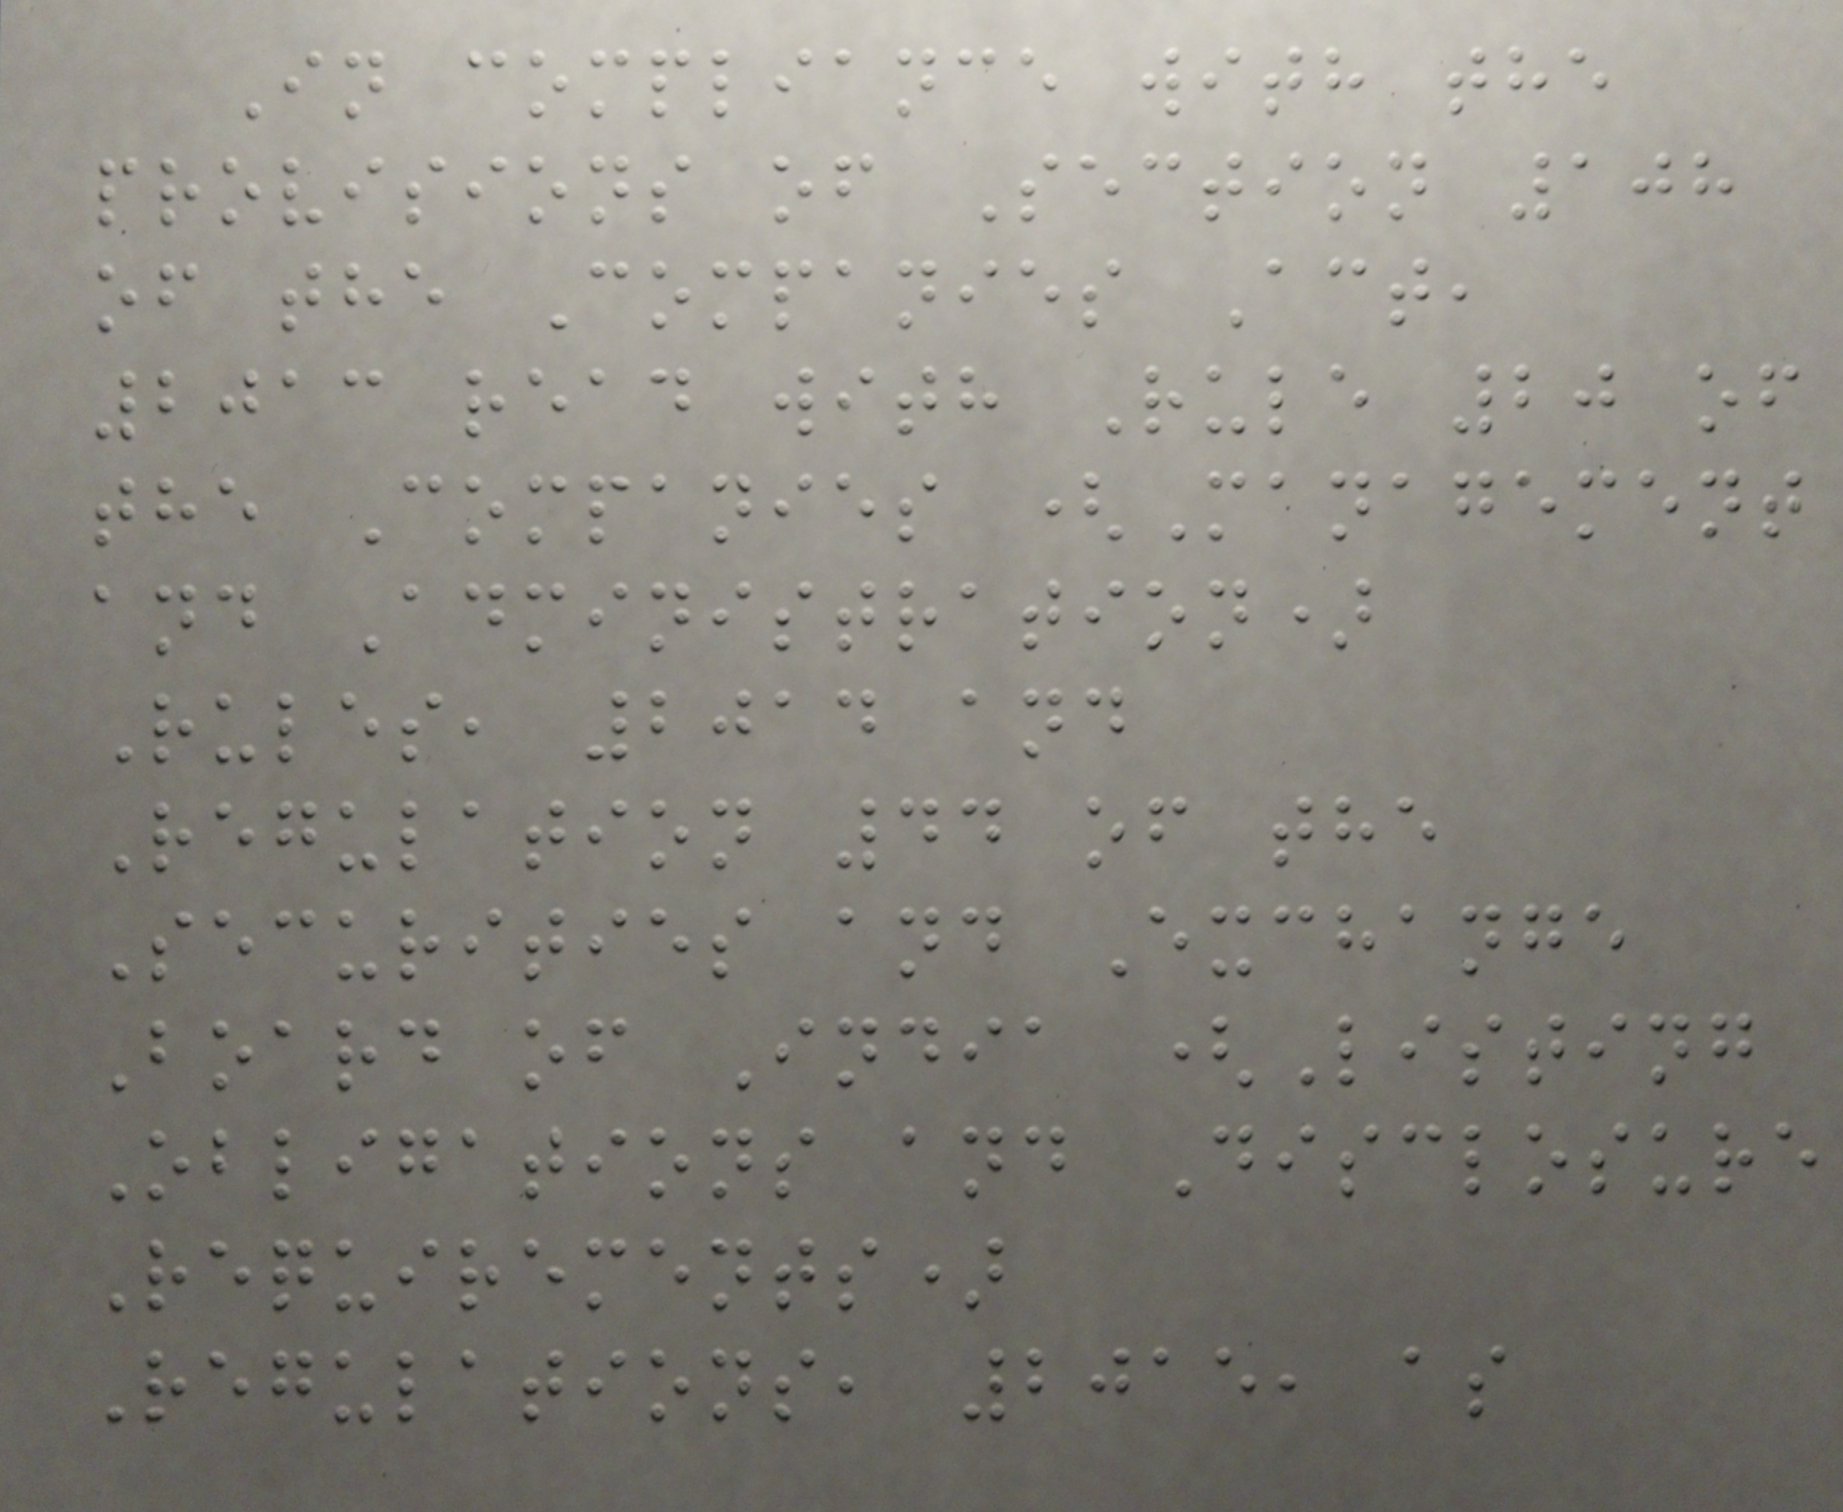In compliance with the
provisions of Section 108
of the Companies Act,
2013 read with Rule 20 of
the Companies (Management
and Administration)
Rules, 2014 and
Regulation 44 of the
Securities and Exchange
Board of India (Listing
Obligations and Disclosure
Requirements)
Regulations, 2015, as
